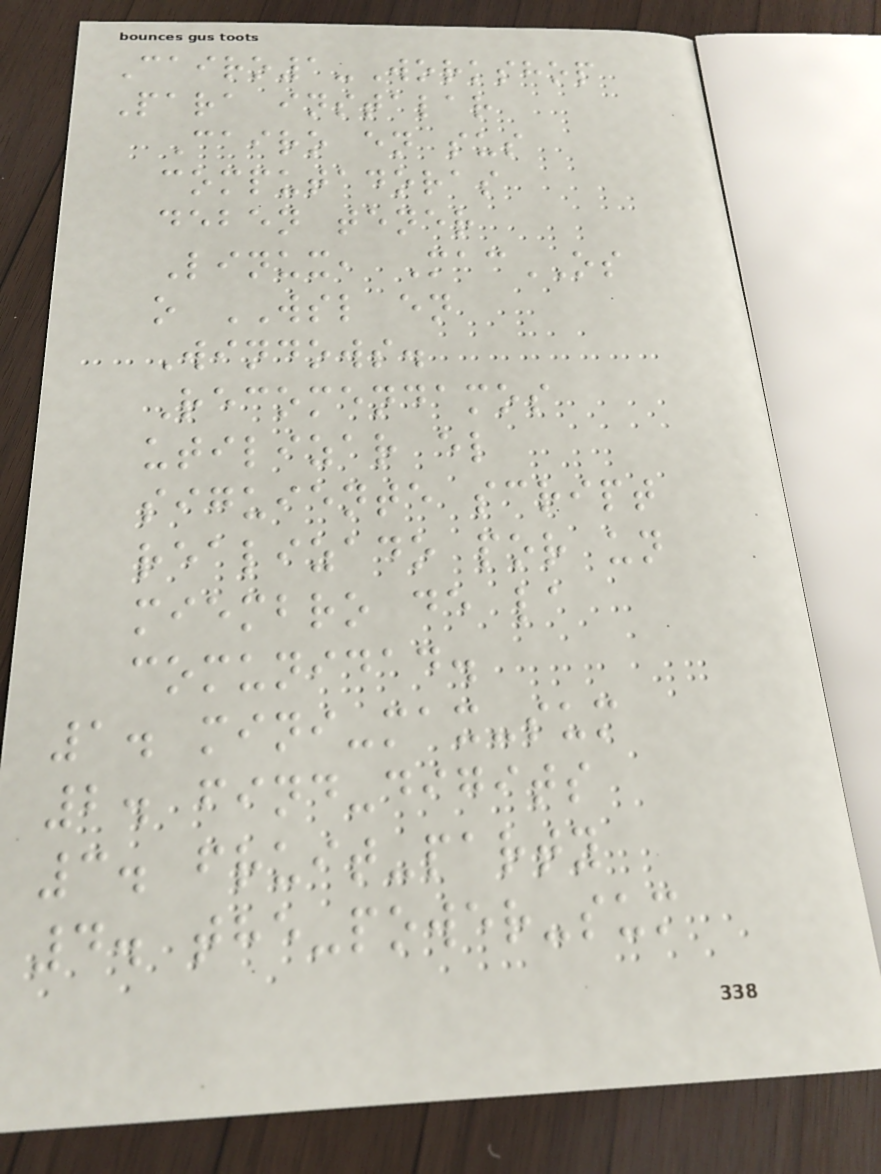Cairo1-Workshop
Para instalar
Cairo en sus
computadoras
deben tener
Linux, MacOS
o WSL en
Windows.
Recomendamos
utilizar el
siguiente script
realizado por un
miembro de la
comunidad.
1. mini-max-sum
2. find-digits
3. fruit-party
4. the-power-sum
